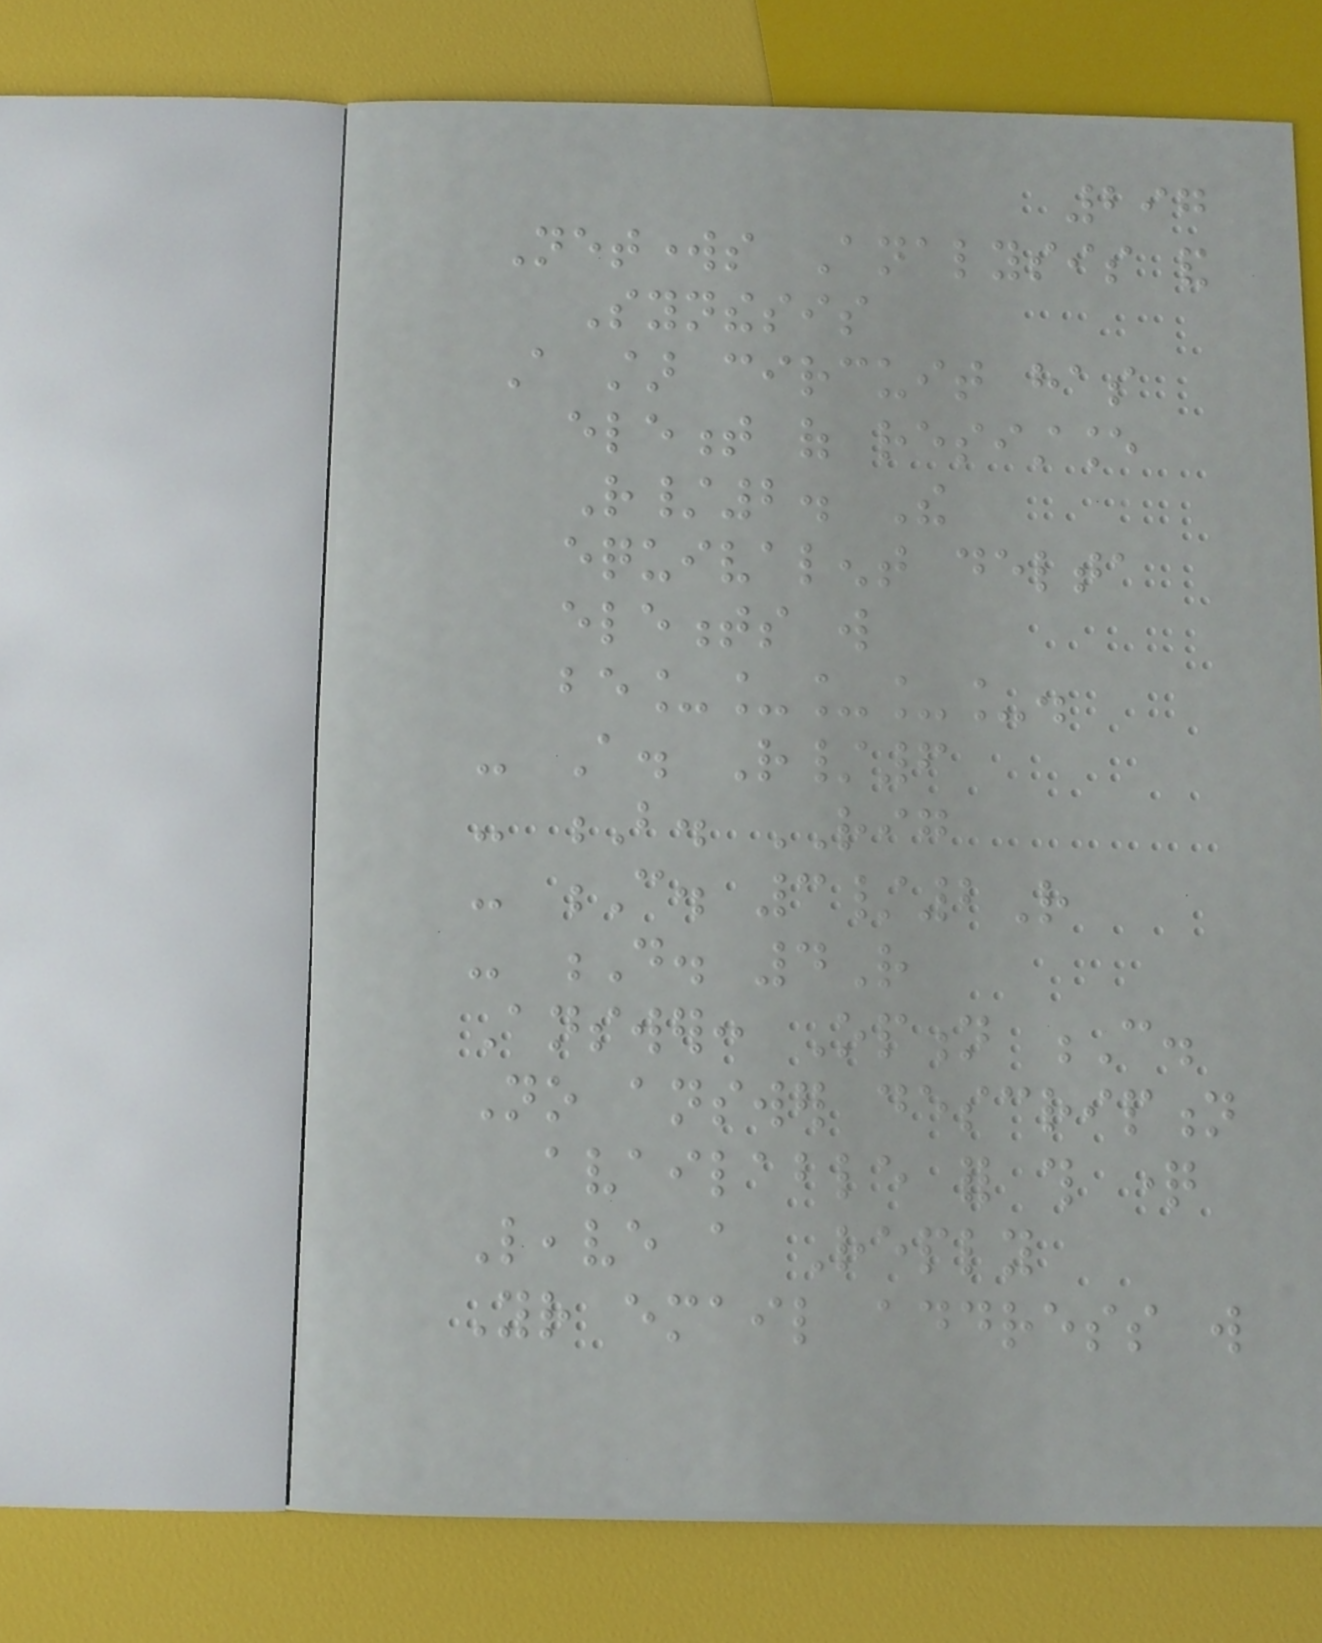297
Networks Analysis and
Synthesis
A star circuit has
element of resistance
R/2. The
equivalent delta
elements will
be_____.
- A. R/6
- B. RIG
- C. 3/2R
- D. 4R
Answer: Option C.
No answer description
available for this question
Leave a Reply
Your email address will
